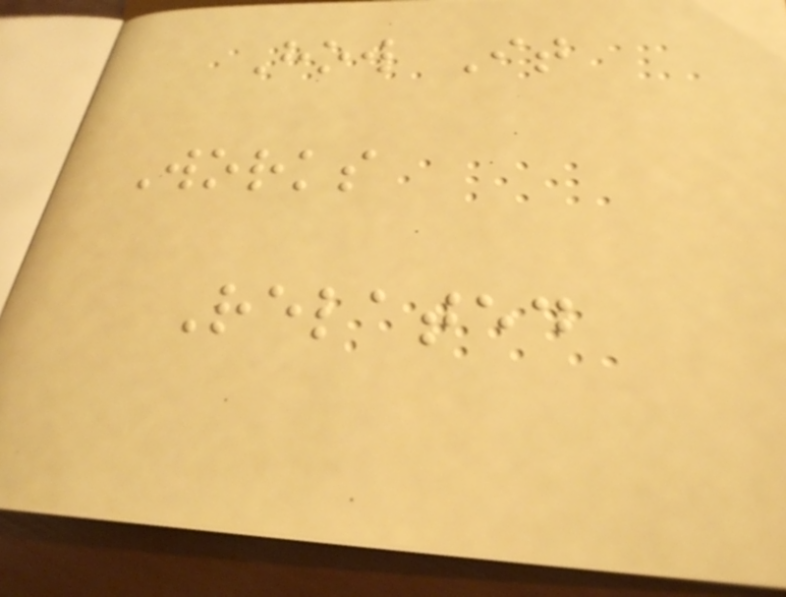How It
Works
Related
